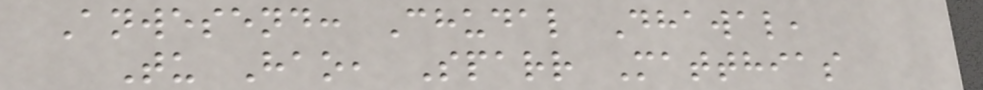Anwesend: Chudal Dhawal,
Tu Hao, Sparr Matthias
